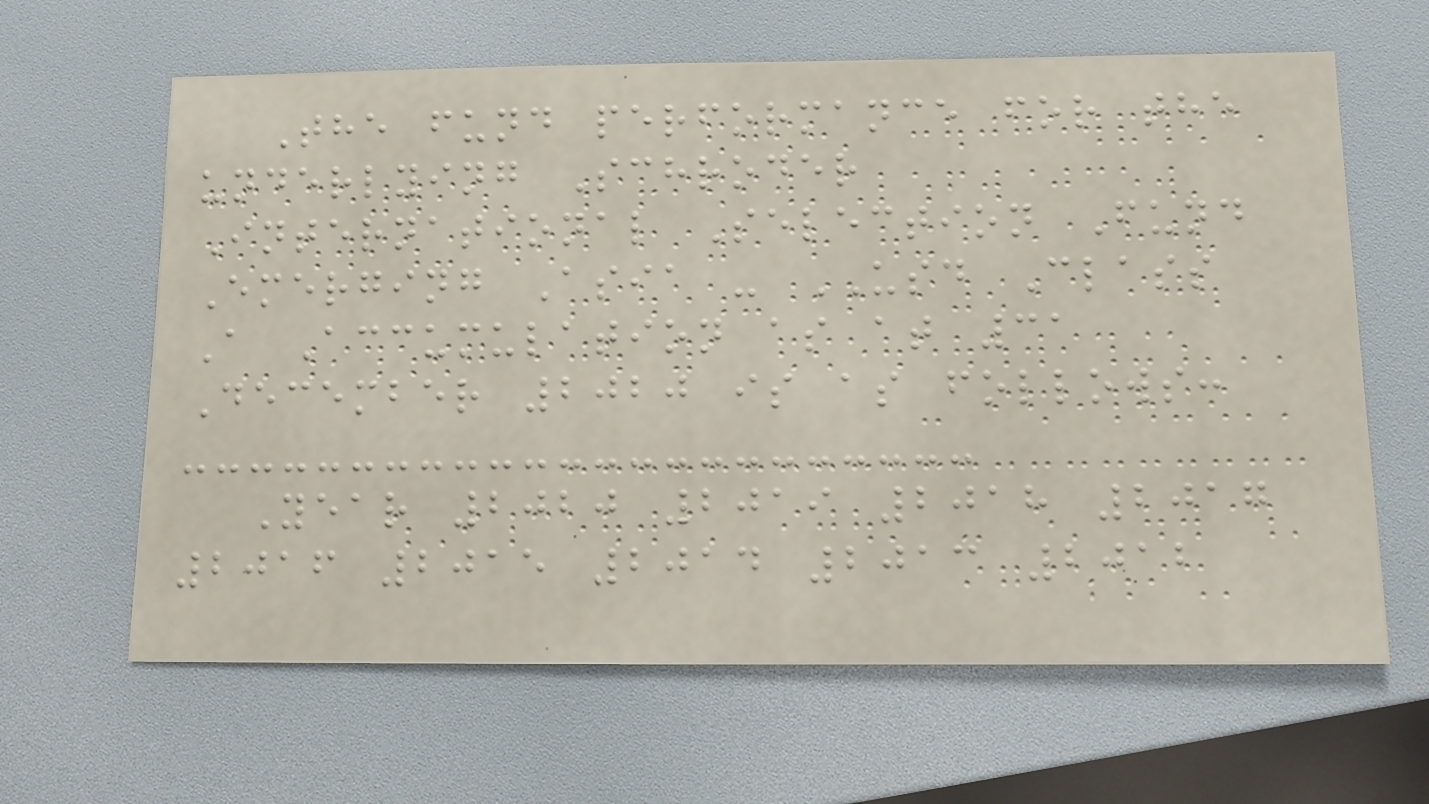The fund performance for the
underlying Schroder
International Selection Fund
Emerging Asia - USD Class
A Accumulation as at 31
December 2020 is as follows:
Year 2020 2019 2018 2017
2016 2015 2014 2013 2012
